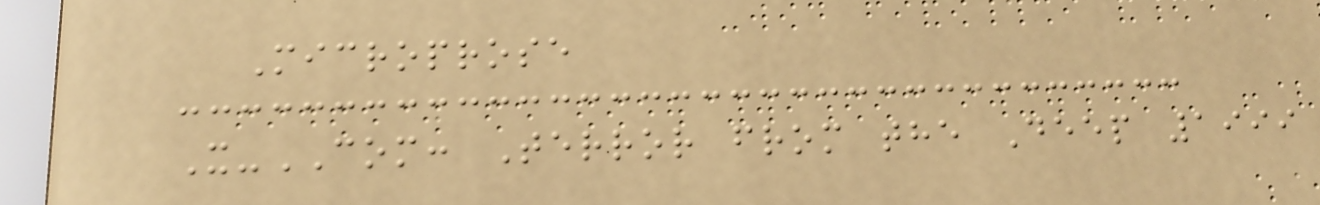Microprose
X-COM: Terror from the Deep 1999
